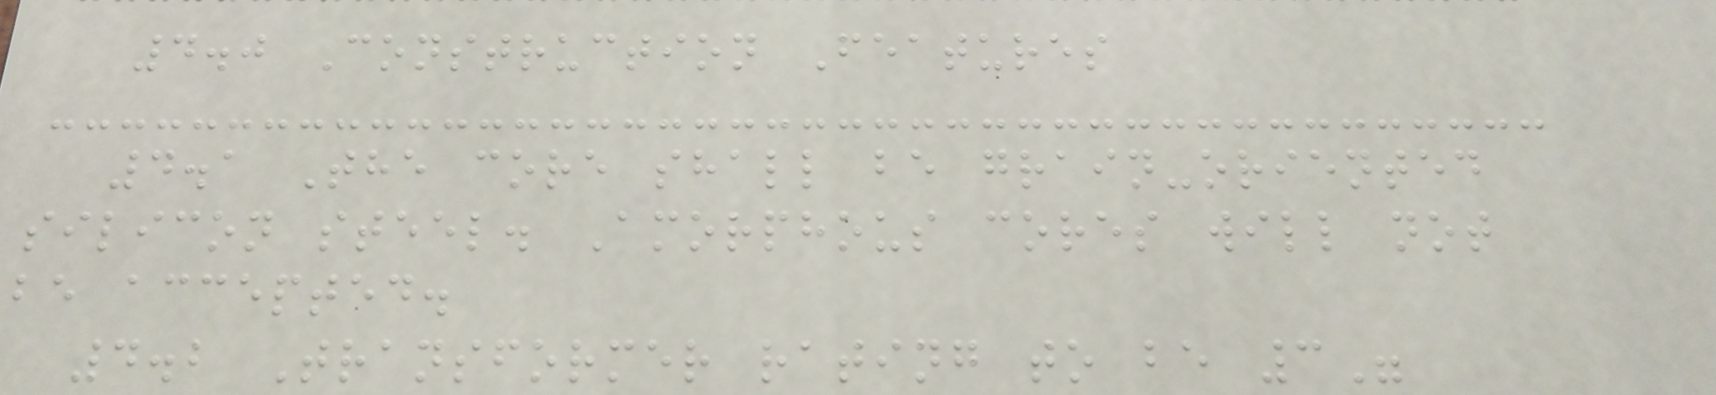4.0 Construction Features
4.1 The core shall be grain-oriented
silicon steel. Amorphous cores will not
be accepted.
4.2 Transformer rating to be 3"
